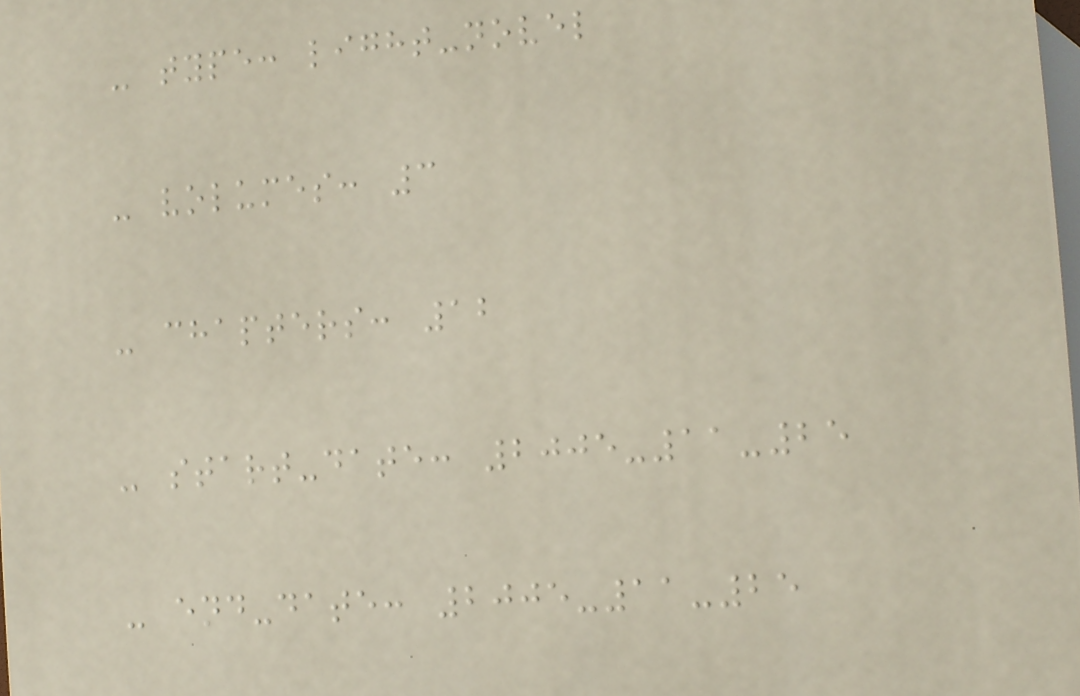- type: light-novel
- volumes: 3
- chapters: 12
- start-date: 2005-11-25
- end-date: 2005-11-25
